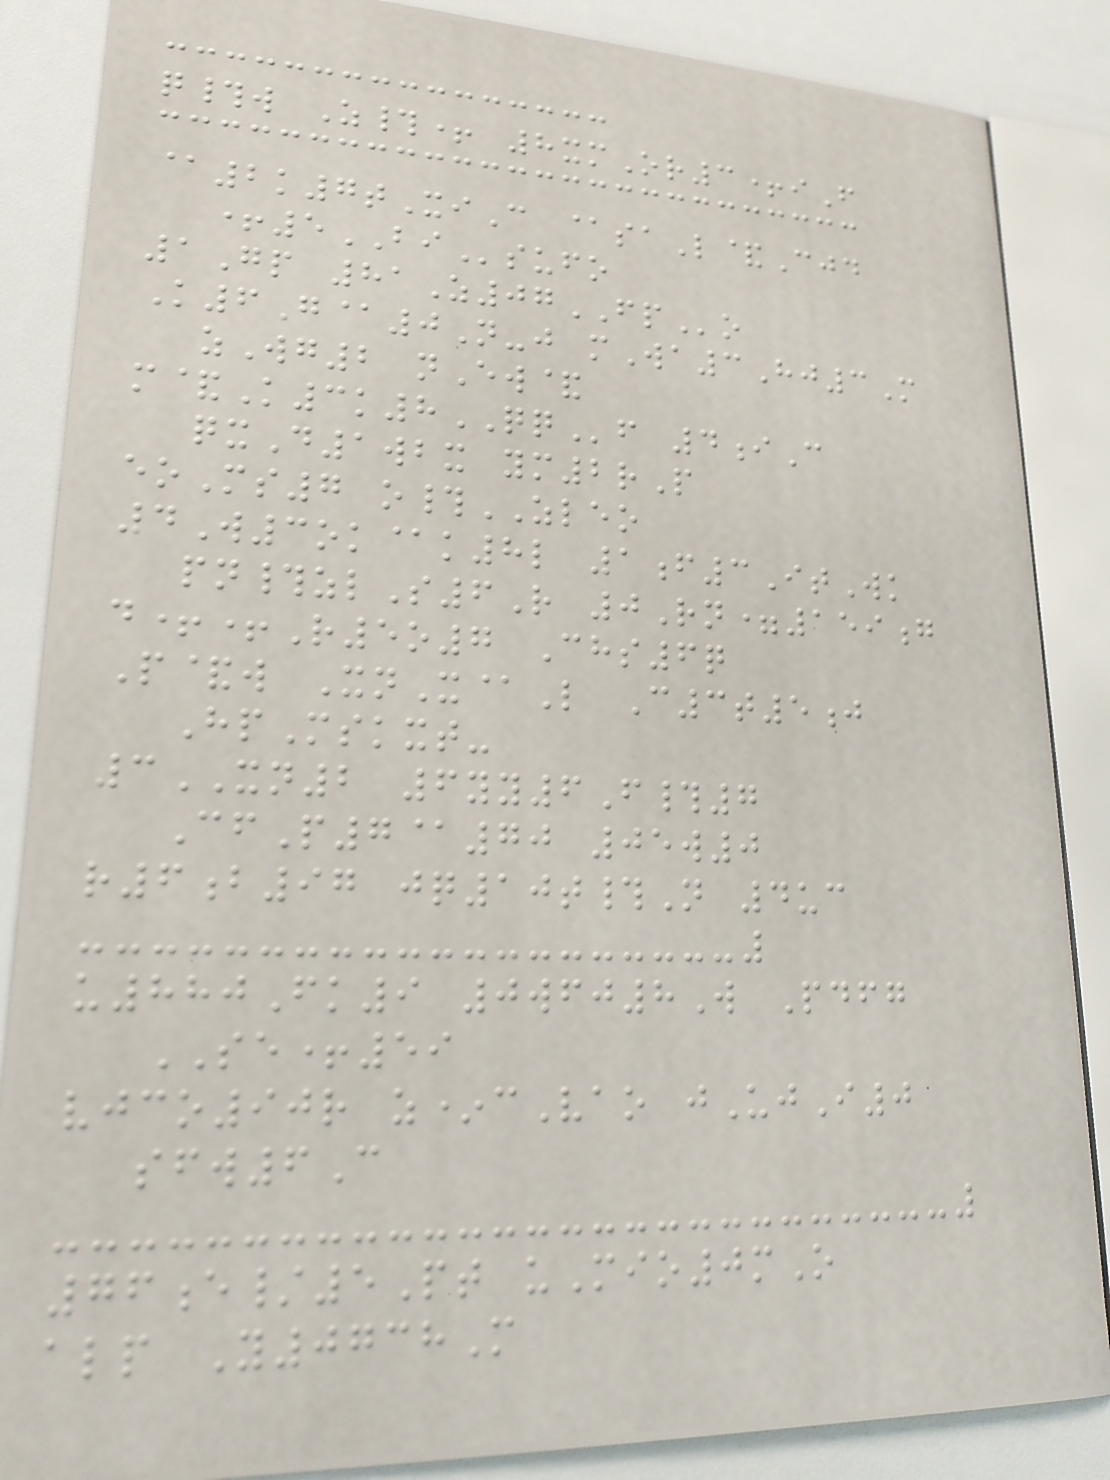q#w Z#+ 8xmOr3+iF
@2k7tXiC @saL&Cjd
+5BIsufo
1Gp 81Z07FPo
K6G@0N-j mWa3Hj3M
zWg2 nEw&
m&K3k8QQf 4iC
qxD1wbx ym2rP
eoMs7 o#ZLEO
4W3ok@k8l 1f3ItWk
pn#zlS6R 0Rn=159g
d++R5o7 Chs6q
P&w XnX@L C3t5j
HpMskxt-
3XN2 6yy6F#7
CfP7@70 05w0
r6b97 jq10t#N 4uc
u880Fk9 0wfj8W Pdfg
SE+59
vjco90r z*cVao jUjI0
sfw6C
76e/5Pt uMio0mO
alp Y0738M
